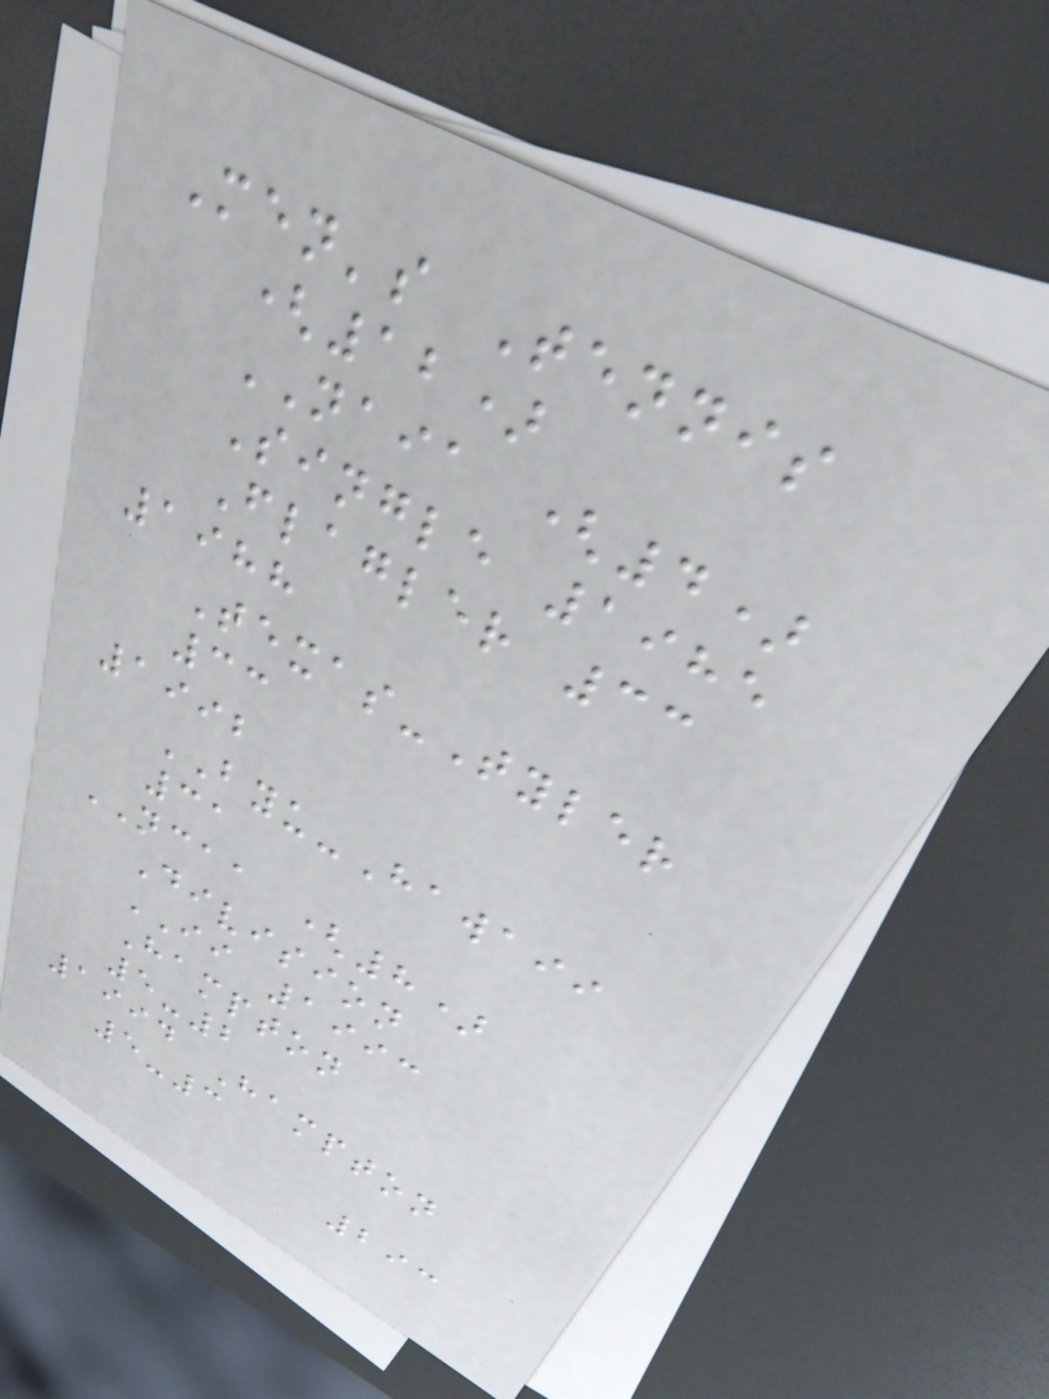Men's Tennis
(12)
NAIA (4)
Single 1985
Flagler 33
1988
Texas-Tyler
33
1992
BYU-Hawaii
31
NCAA (8)
Division
II 1993
Hampton
5-2
1994 Hampton
5-3
293
